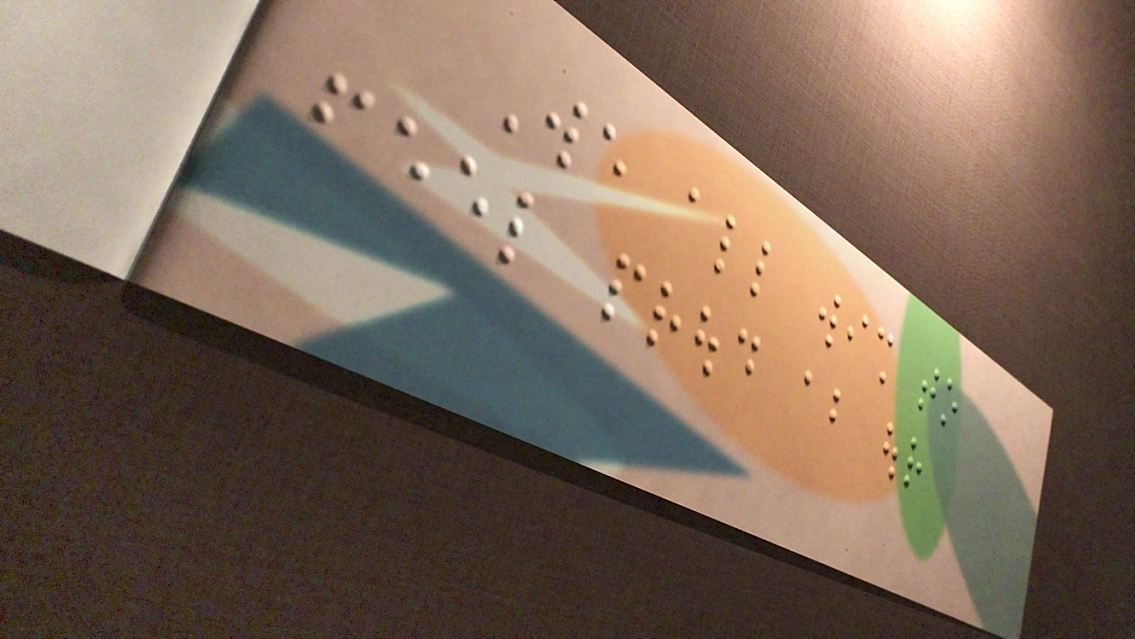We all wish to
feel proud about our
